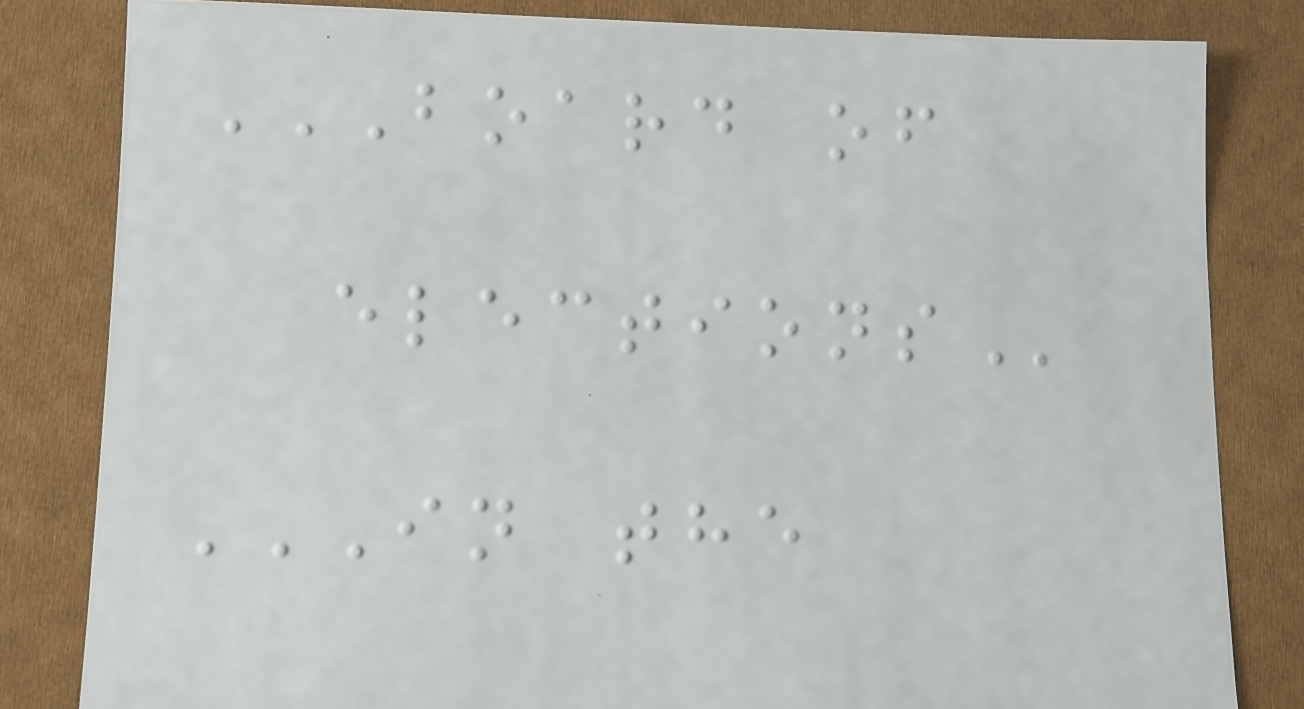BOARD OF
ELECTIONS
IN THE
